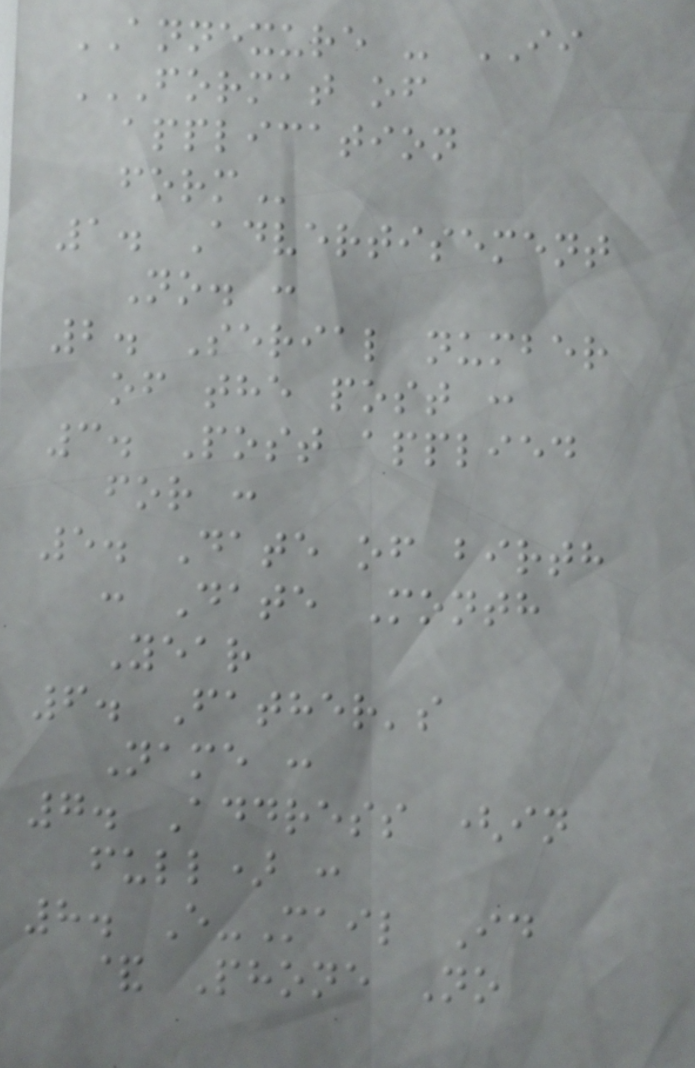ANNEXURE - II
FORMAT OF
APPLICATION
FORM
1. Advertisement
No. :
2. Serial number
of the post :
3. Post applied
for :
5. Date of birth
: Date Month
Year
6. Father's
Name :
7. Address (in
full) :
8. E-Mail Id
& Phone No
